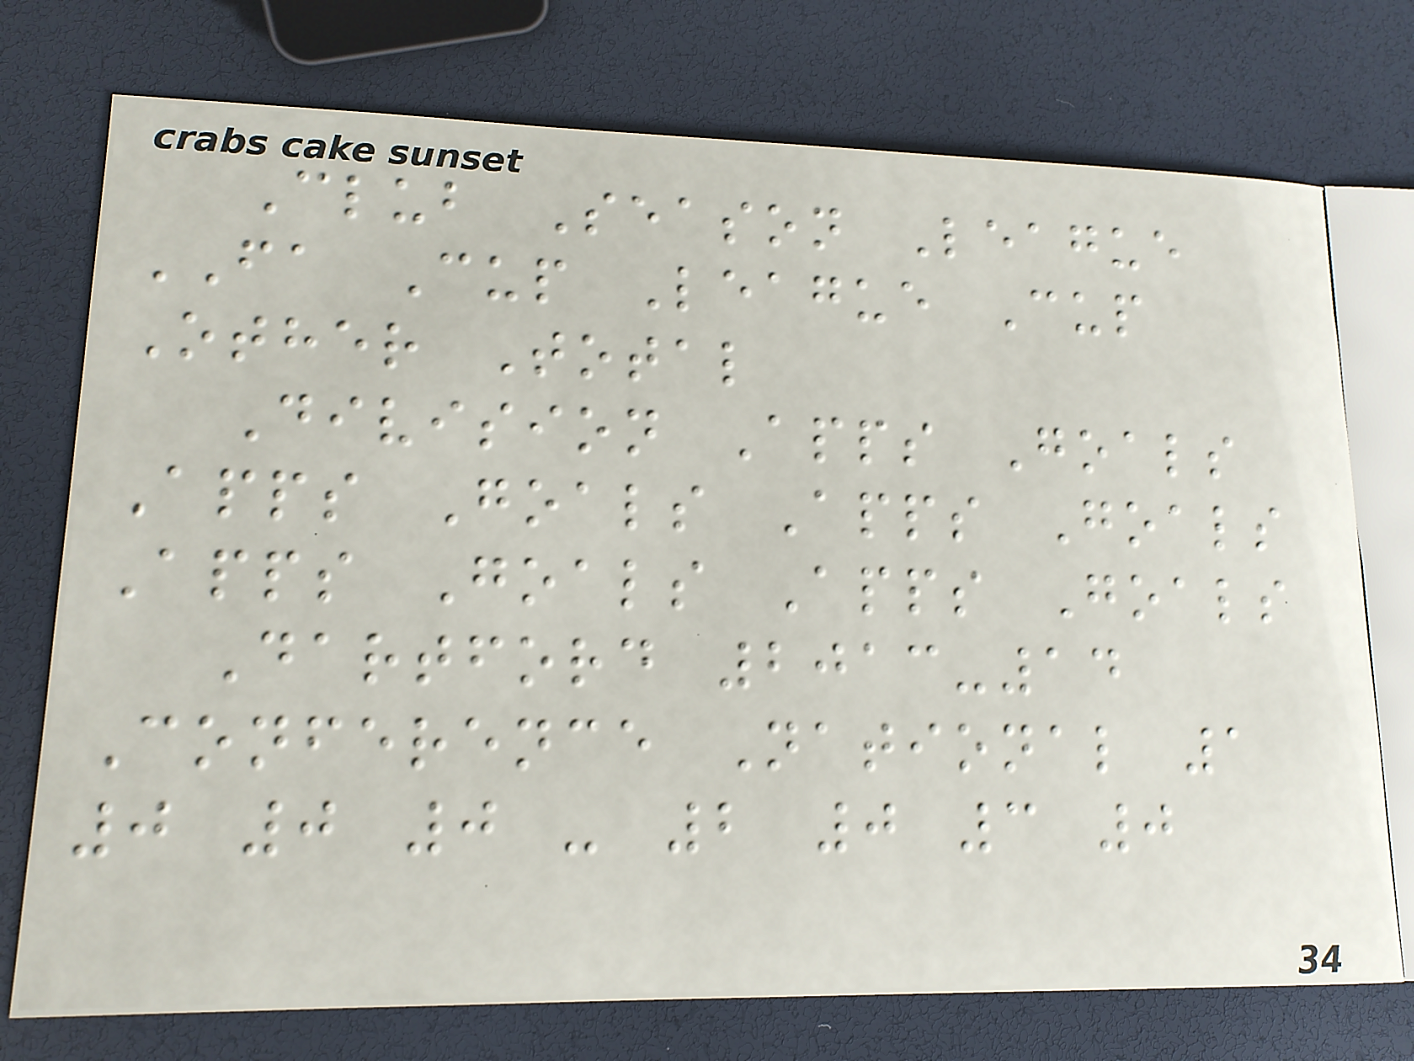Club Season League
FA Cup League Cup
Other Total
Division Apps Goals
Apps Goals Apps Goals
Apps Goals Apps Goals
Dartford 2013-14
Conference National 1
0 0 0 - 2 0 3 0
